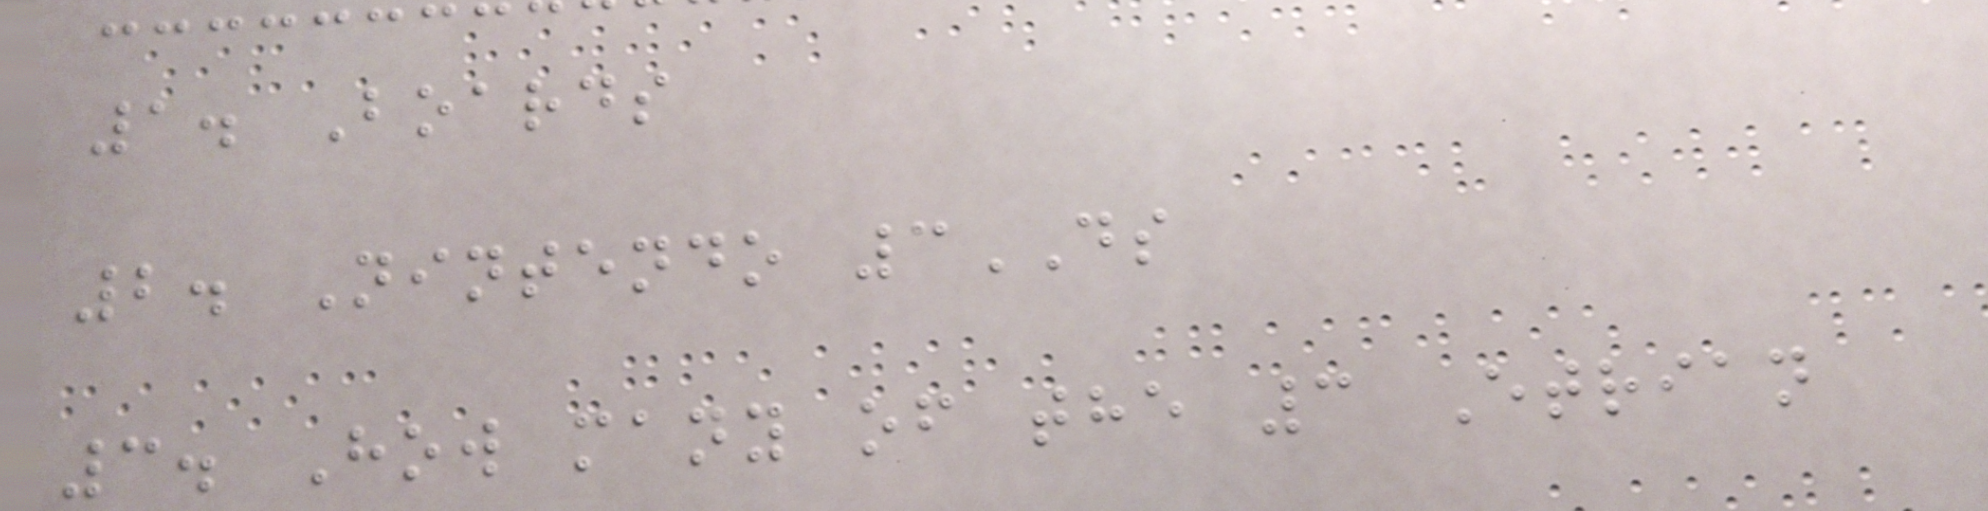1. Boards
2. Nintendo 3DS
3. How many of the 3 Etrian
